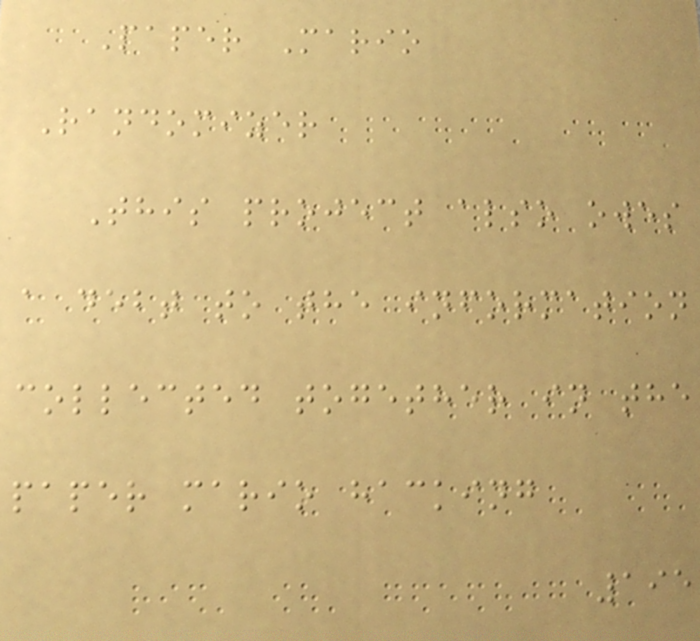Paper Mario
Randomizer
This project also owes
a debt to the information
collected together in the
paper mario hacking
195
